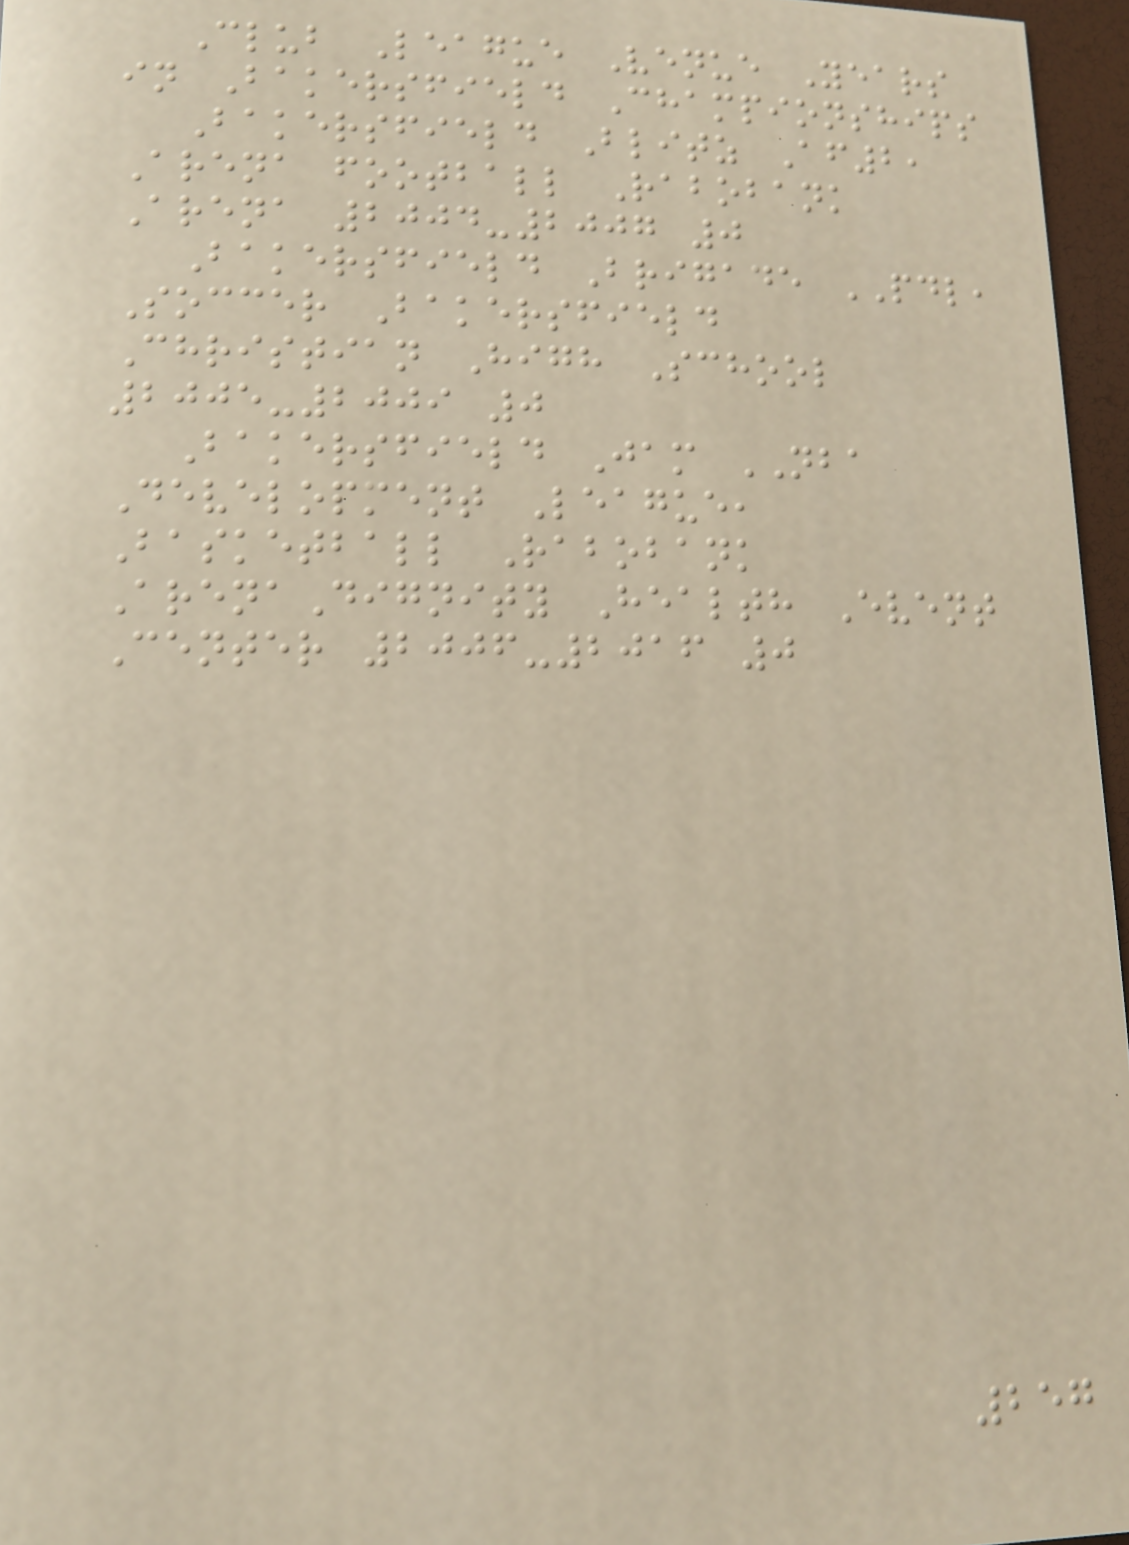Club League Venue Years
in Bakersfield Championships
Bakersfield Blitz Af2,
Arena football Rabobank
Arena 2004-2007 0
Bakersfield Brigade PDL,
Soccer Bakersfield
Christian High School
2005-2009 0
Bakersfield Jam NBA
Development League,
Basketball Rabobank
ArenaDignity Health Event
Center 2006-2016 0
257
